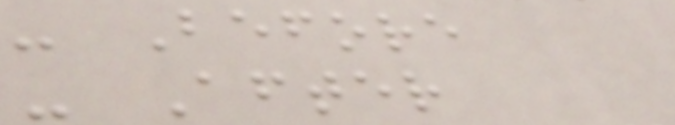- Before
- After
